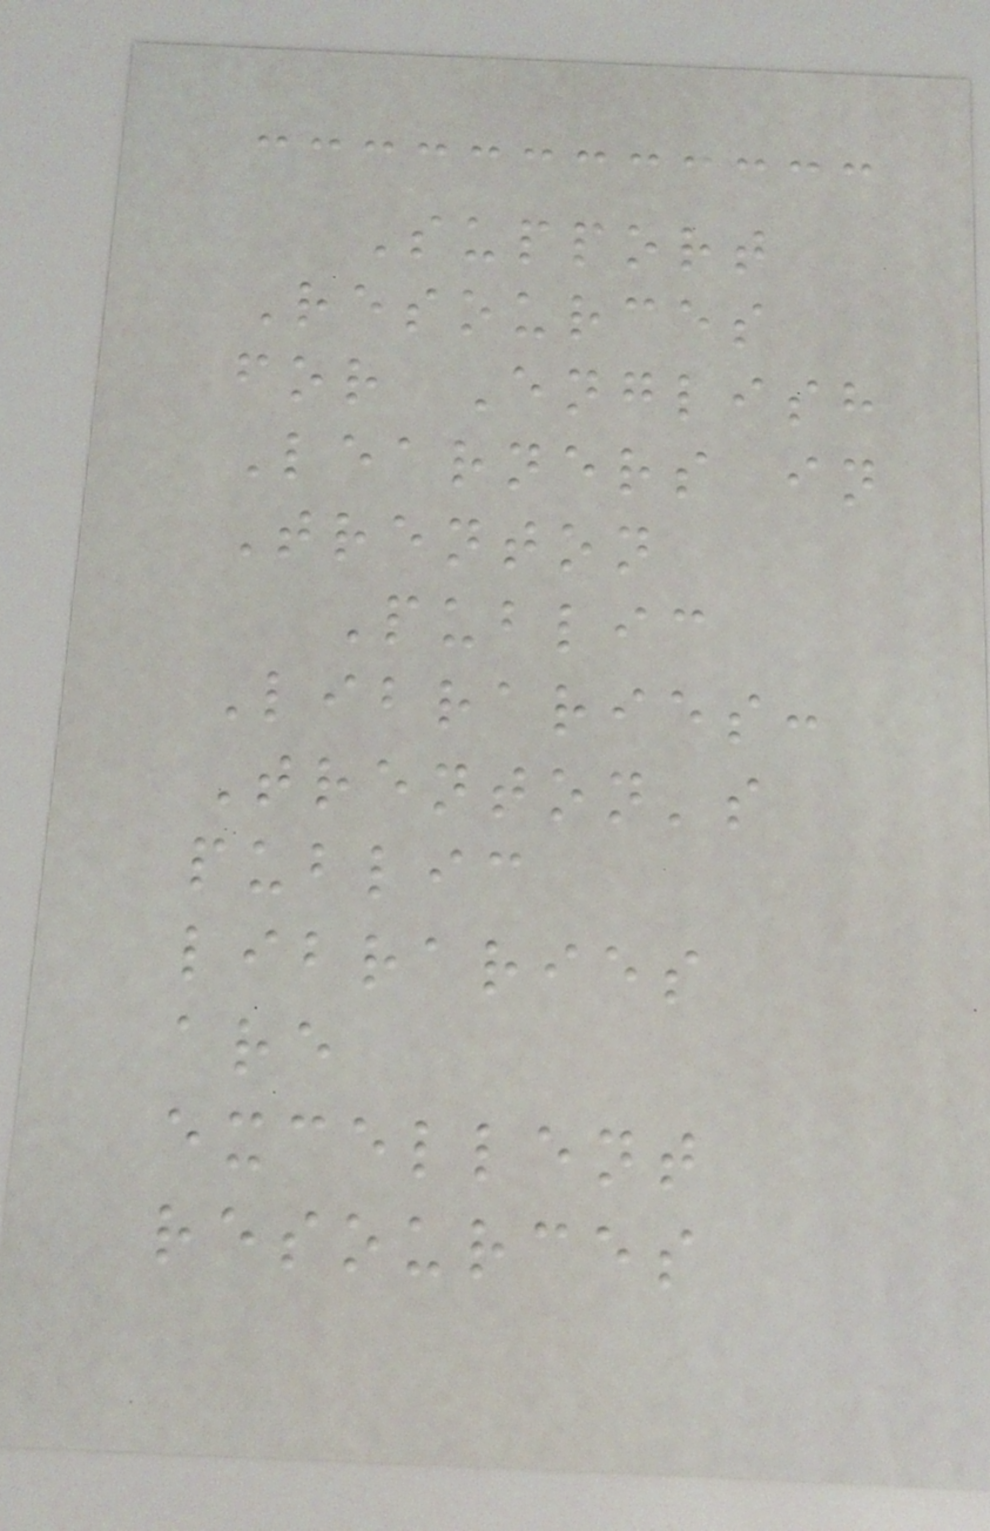Support
Resources
for English
Learners in
Trenton
Public
Libraries:
Trenton's
public
libraries
are
excellent
resources
